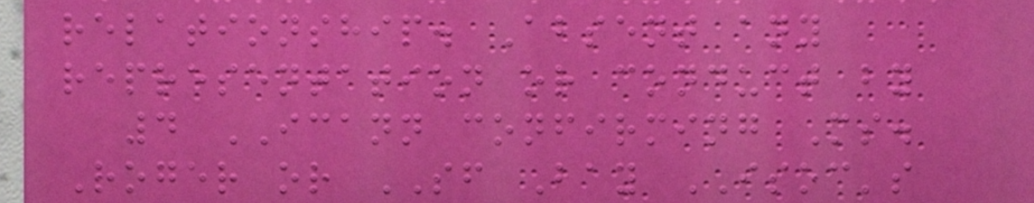relationship. Absent any
representation or conduct by
4 ICANN confirming Ms.
Roger or SF Bay ISOC's
